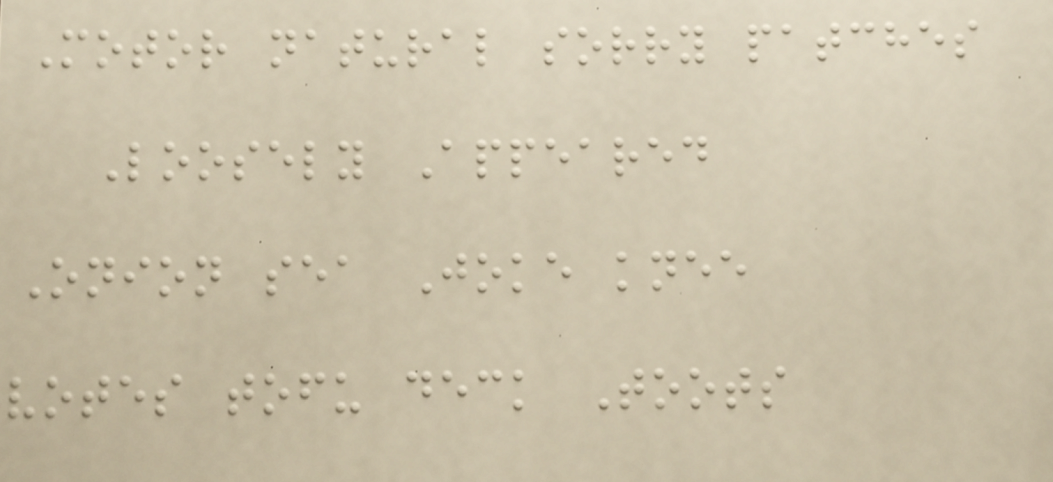Motor natural sorry patches
Loosely Appeared
Onion sea Joke knee
votes tofu deck Toots
